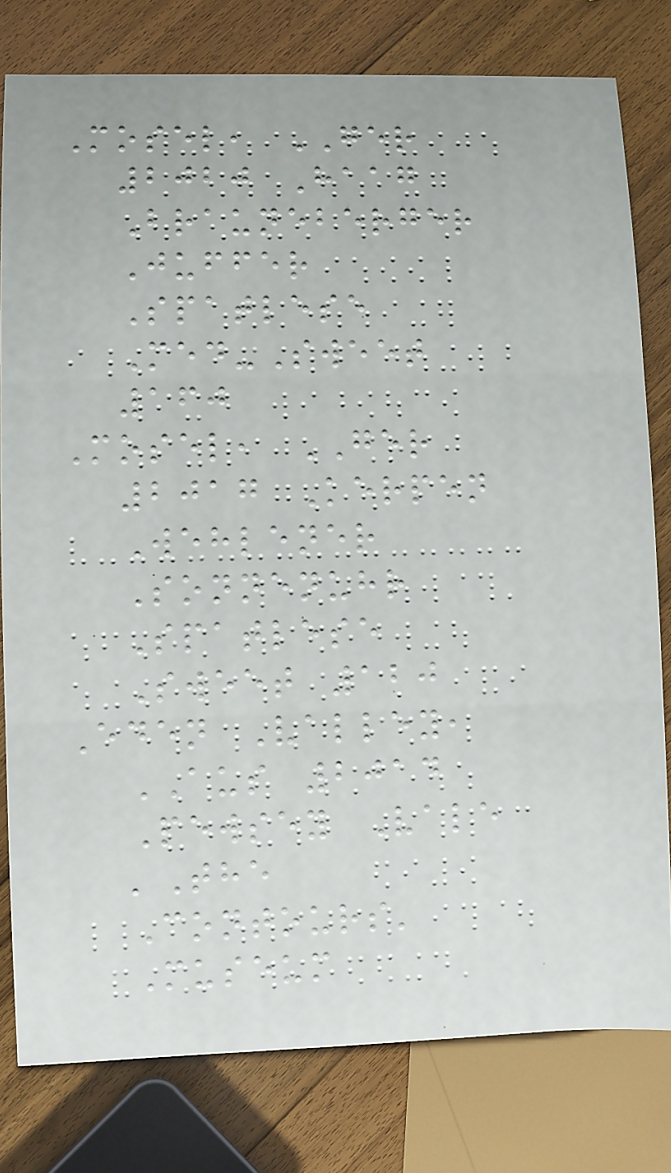Mosel, GER
2020 Haag
Brauneberger
Juffer
Spatlese
Med-Sweet
160
Mosel, GER
2017 Kerpen
Wehlener
Sonnenuhr
Spatlese
Sweet 120
Eden Valley,
AUS 2014
Pewsey Vale
'The
Contours'
Museum
